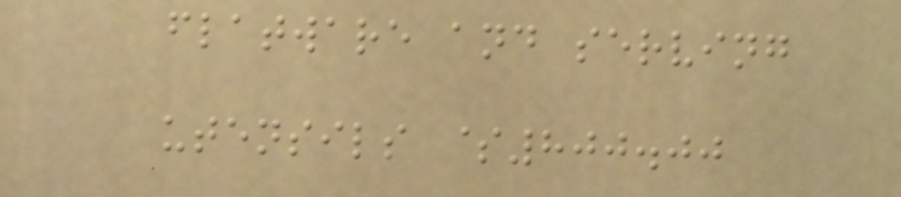flatware and serving
utensils $800.00
